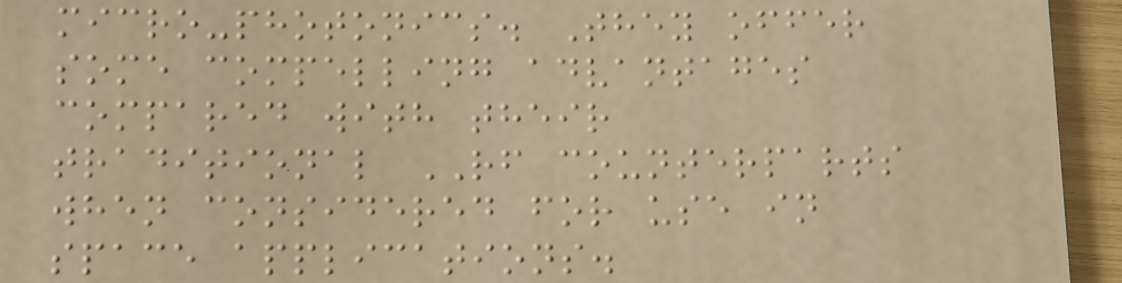micro-photonics. They offer
some compelling advantages
compared with their
traditional RF counterparts
when considered for use in
space applications.
